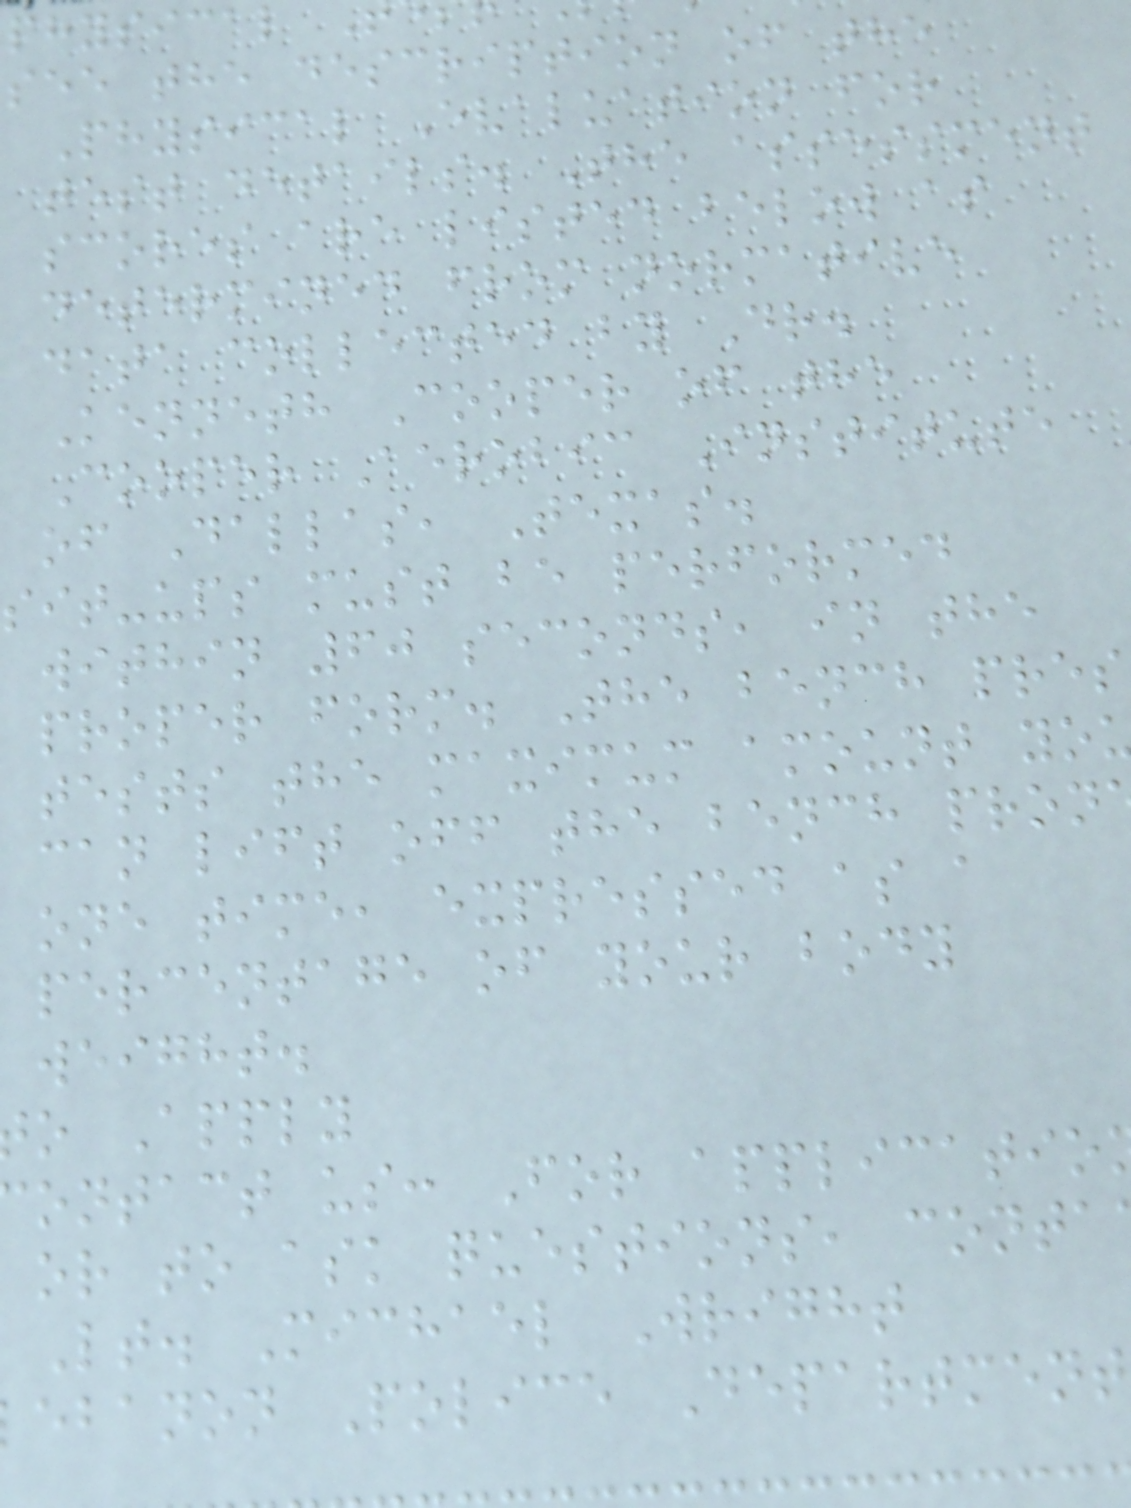physical
see the description of the
Physical Evaluation for
test details. The assessment
scores are listed below as
determined from normative
data collected by Dr.
Kenneth Cooper of the
Cooper Aerobic Institute
of Dallas, Texas.
sit-ups must be performed
within 60 seconds, in the
proper form. The bench pres
tests the maximum amount yo
can lift off the bench pron
one time, expressed as a
percentage of your body
weight.
o Apply
ontact us: For applicatio
or to ask questions, conta
Lt. Michael Wright
ebanon Police Department
